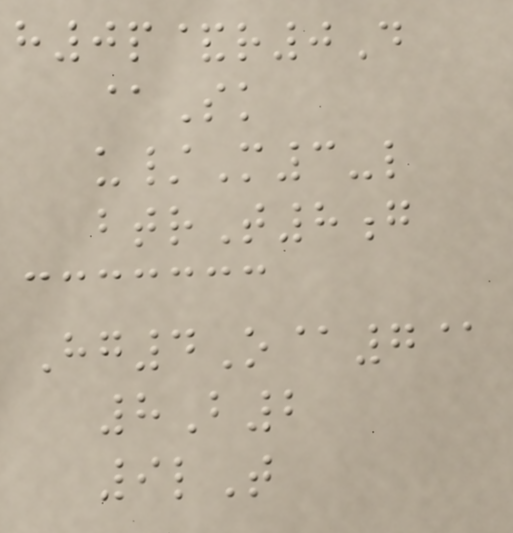h0p&r0D
@Sk
u/M3-l
btrT8g
Hg4O@7@
8B2
9lT
